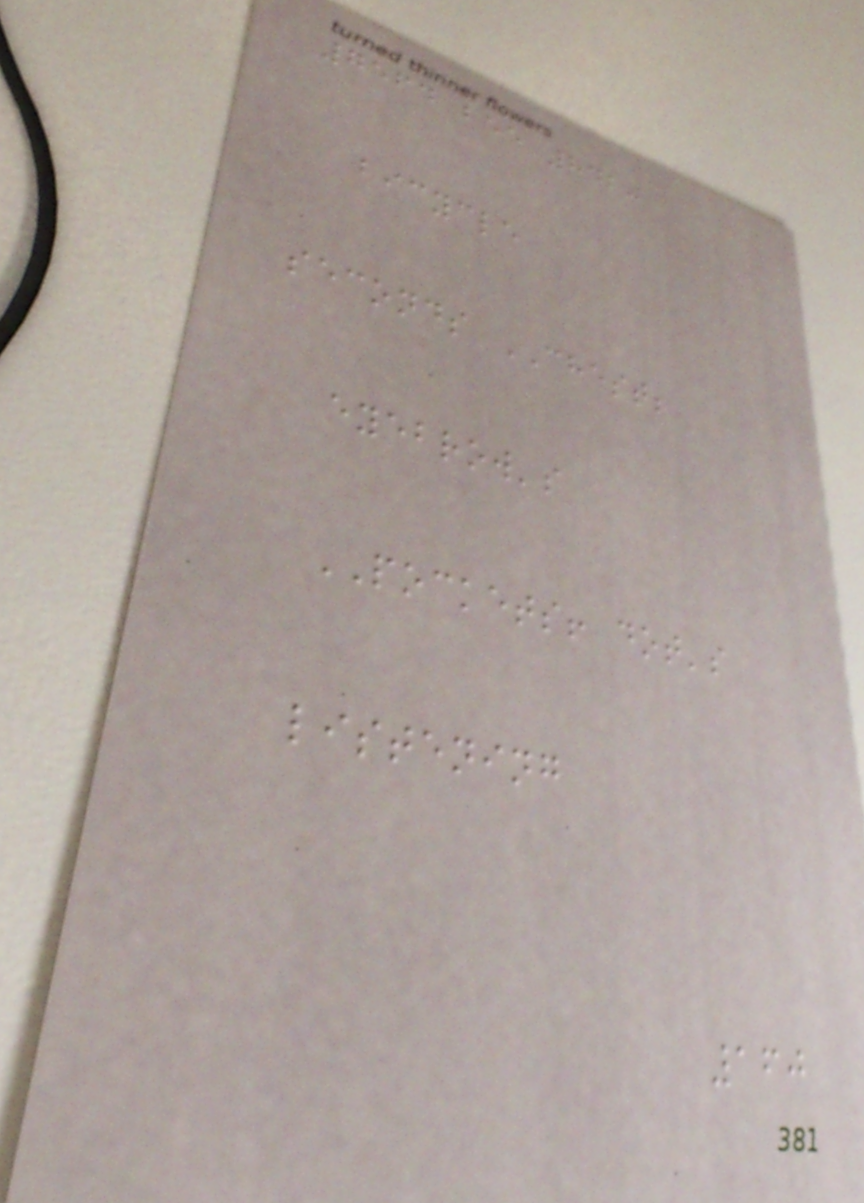7564 bee 8420
bicycle
seconds CHEST;
eyebrow's
POCKETS! dot's
listening
160
